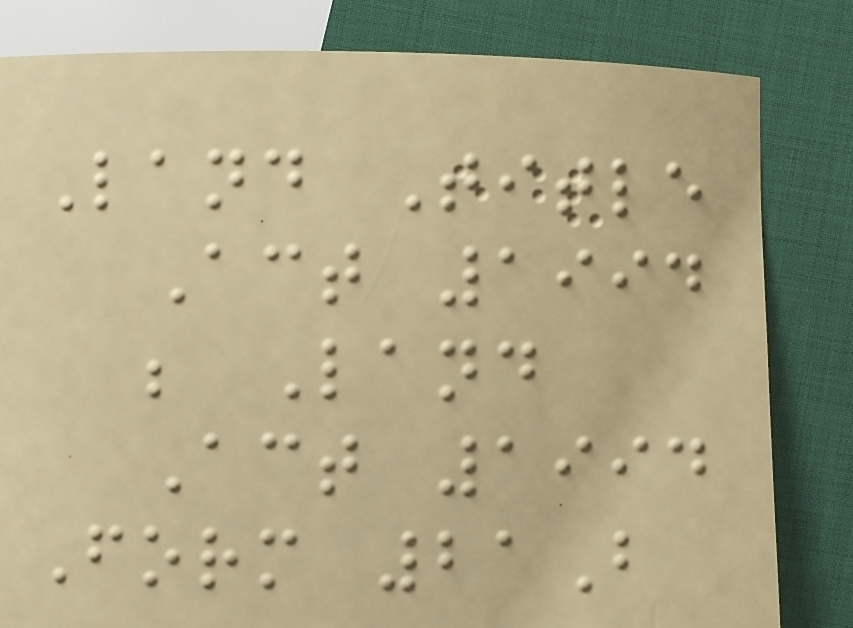Land Title
Act 1994
; Land
Act 1994
Form 21B
